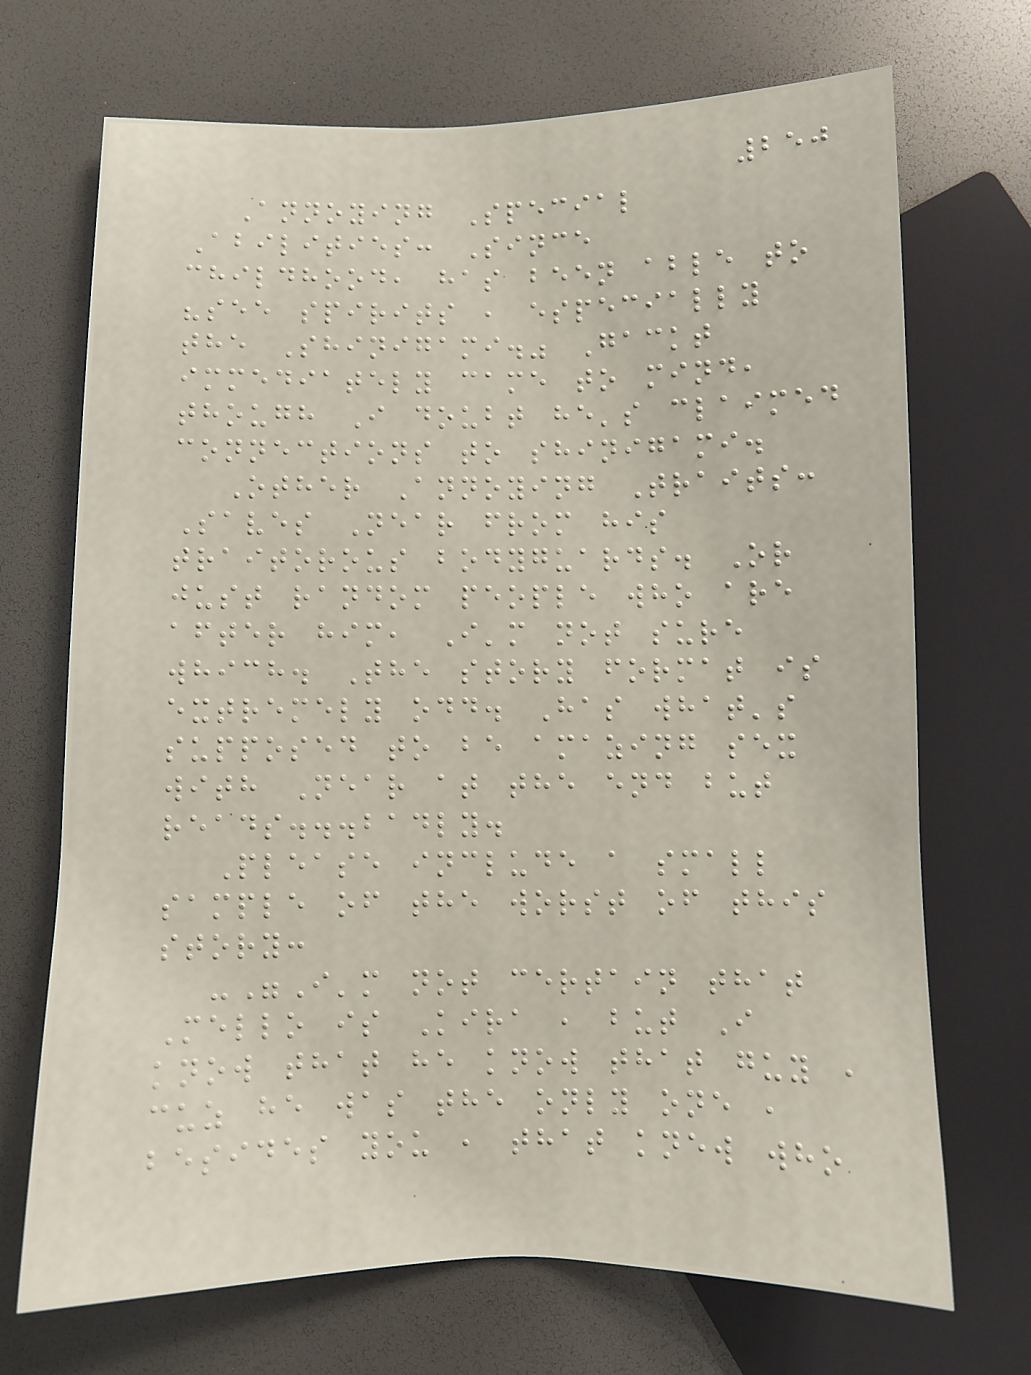250
Annoying Special
Abilities: Since
childhood, has been able to
"see spirits , especially
the Shinigami." Gackt
immediately came to mind,
though I doubt he's claimed
connections to shinigami.
Other Annoying Traits:
Saves Near from his
traitorous bodyguards. Or
just random people who are
after him, I'm not sure
which. The story format is
extremely odd. Has what's
supposed to be amazing sex
with Near at the end but
reads...badly.
Please include a small
sample of the worst of this
story:
-"I'm not certain that
Mello is Kira , but I
know that he know that guy ,
cuz he was the only one ,
besides you , that knew who
